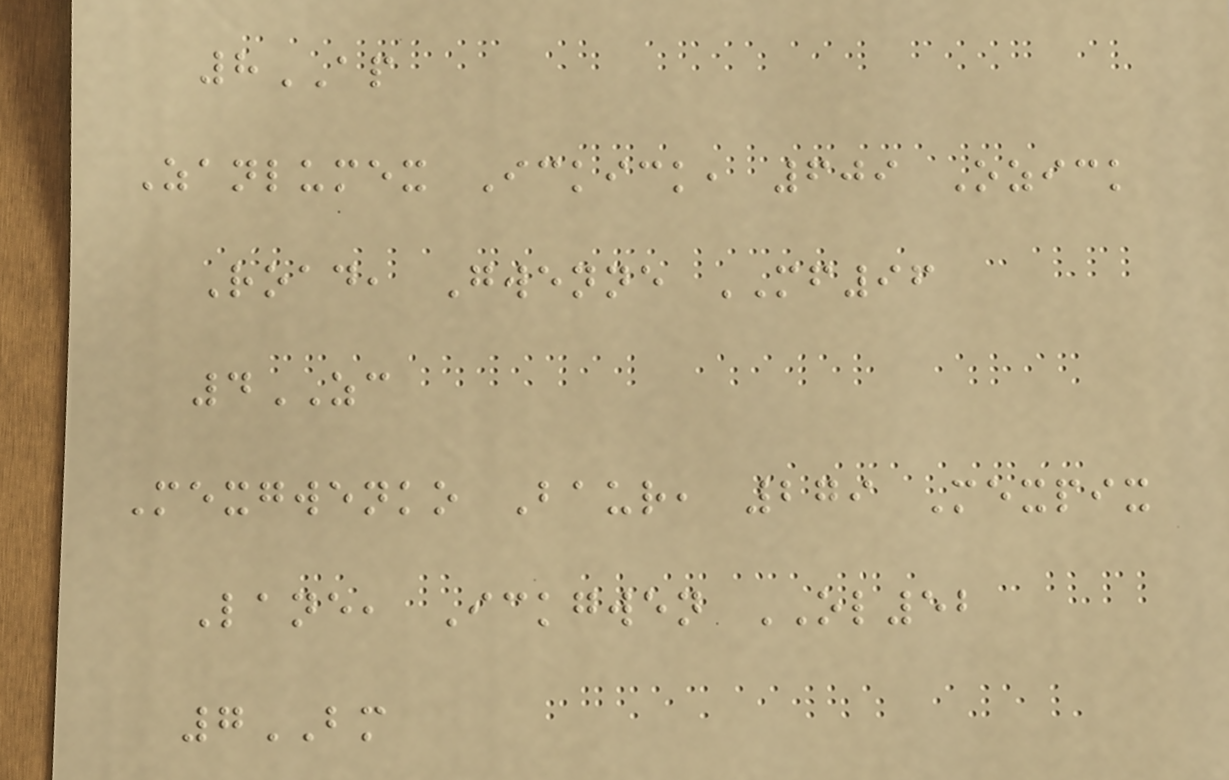8AP
Zanlumex Ickick, 609 Ozick
Road, Gwenne MF96
4ZC
Mexgwenko Baur, 279 Mexpix
Lane, Ickgwen OL52
7BM
